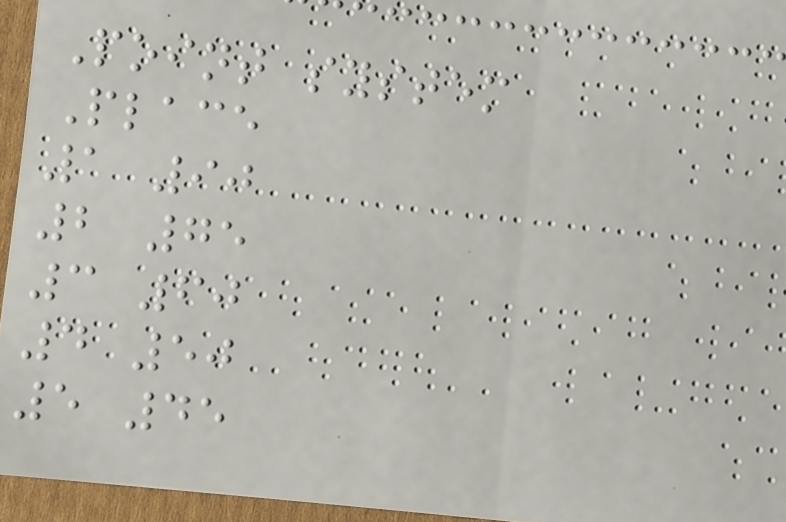Point system
Place
1 90
2 75
3 60
4 50
5 45
